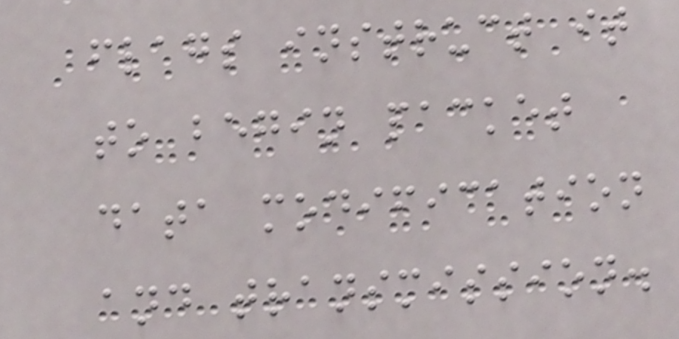flags instruct it
to begin packet
data modification
and transmission.
